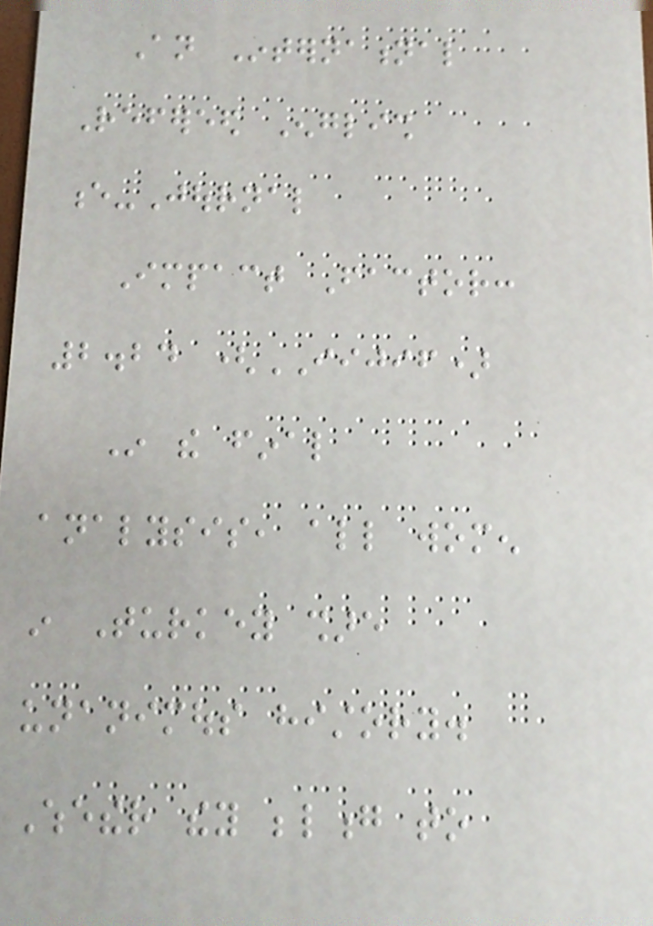An International
Refereed English
e-Journal
Impact Factor:
2.24 (IIJIF)
In the final
analysis, all women
in Turkey share
unanimous history.
Whether they belong to
